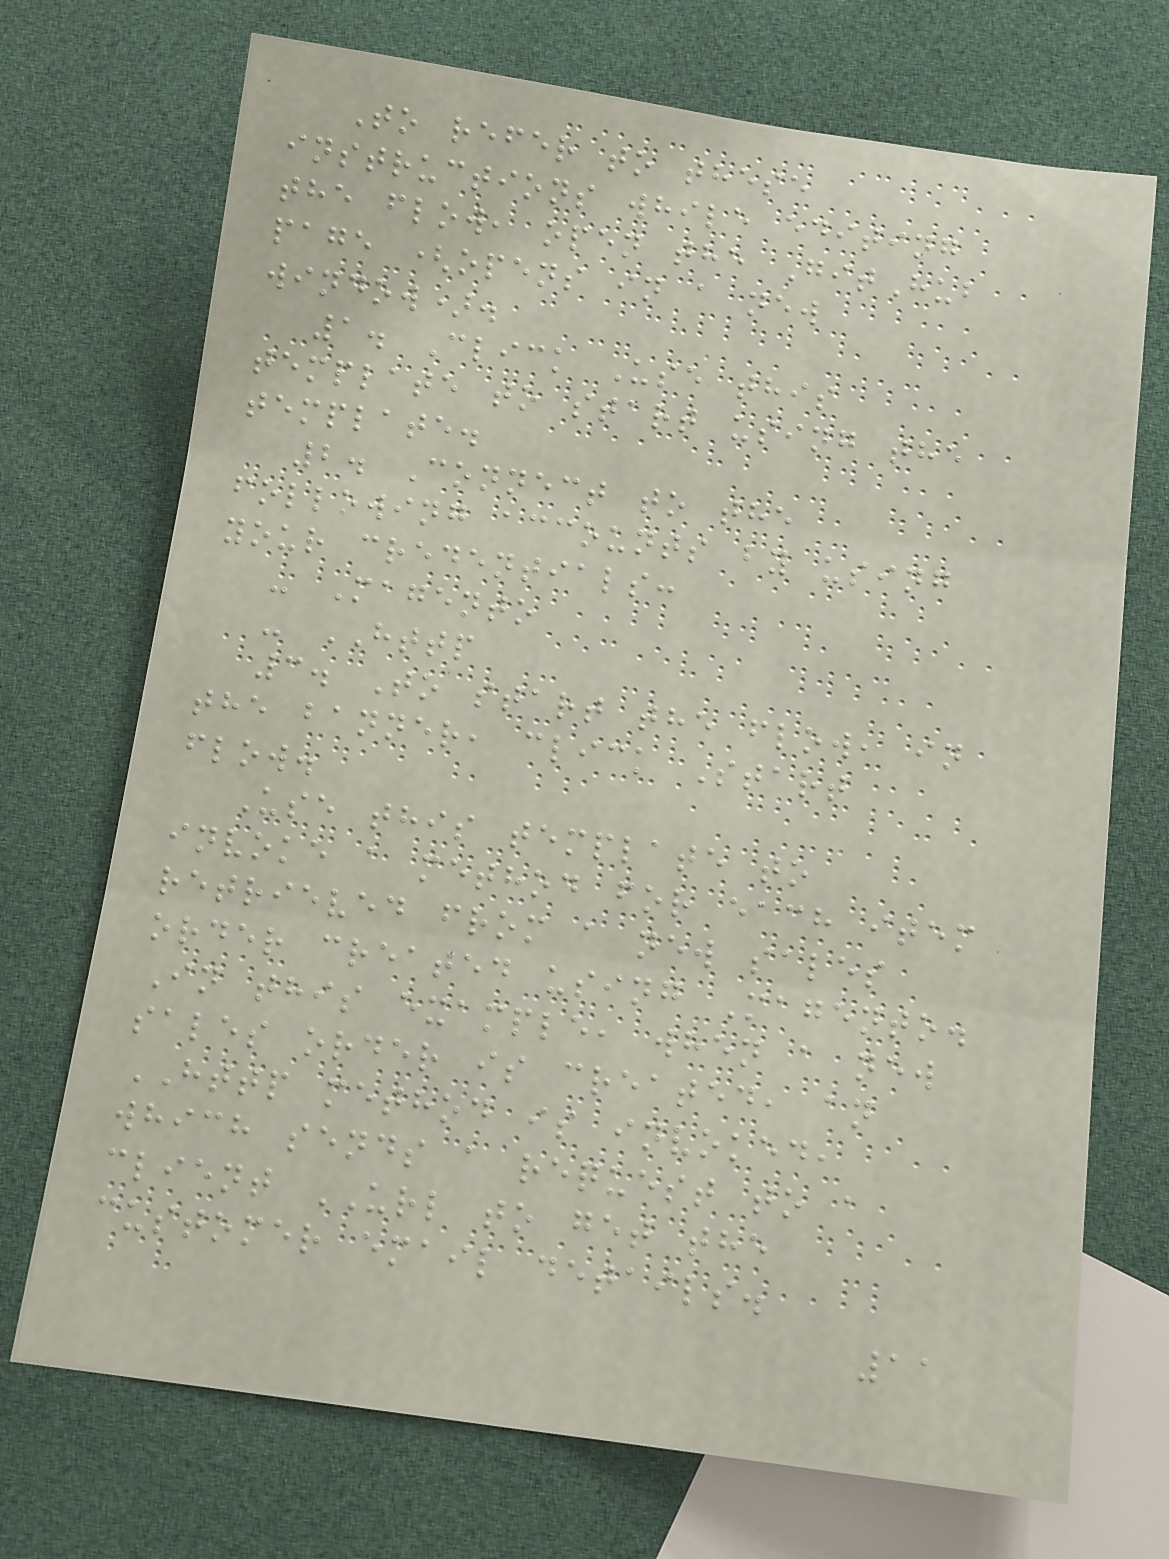To refer to these
instructions while editing
the flow, open the GitHub
page (opens in a new
window).
1. Click Use this
template to start using the
template.
2. Connect to the
following accounts by using
your credentials:
- Magento
- HTTP
3. To start the flow, in
the banner, click Start
flow.
Use this template to
invoke a method for each item
retrieved from a new sales
order created using Magento.
In this example, when a new
sales order is created, an
HTTP method is invoked,
which sends a request to a
client URL to get the
customer email details.
11
